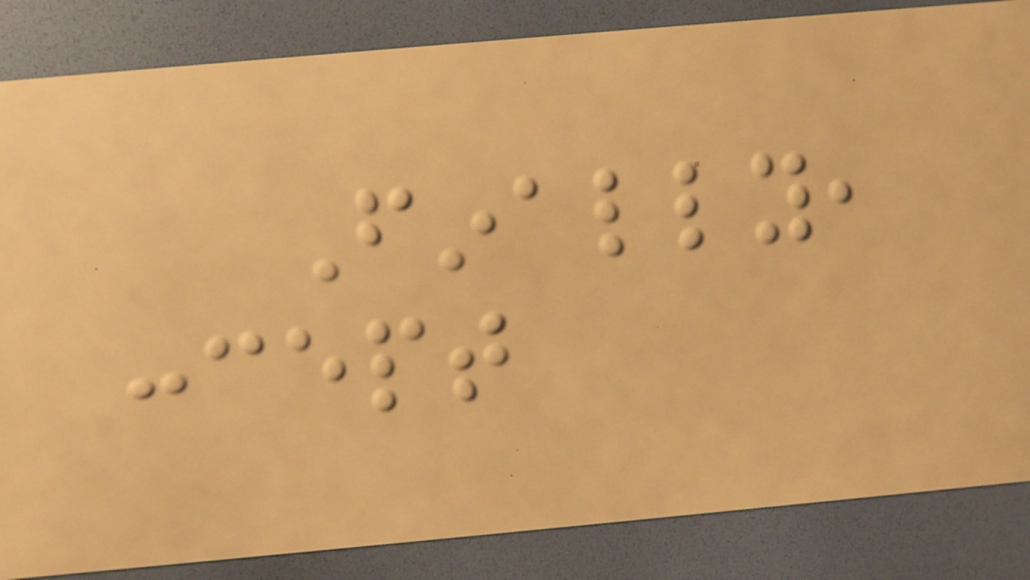Finally,
concept
